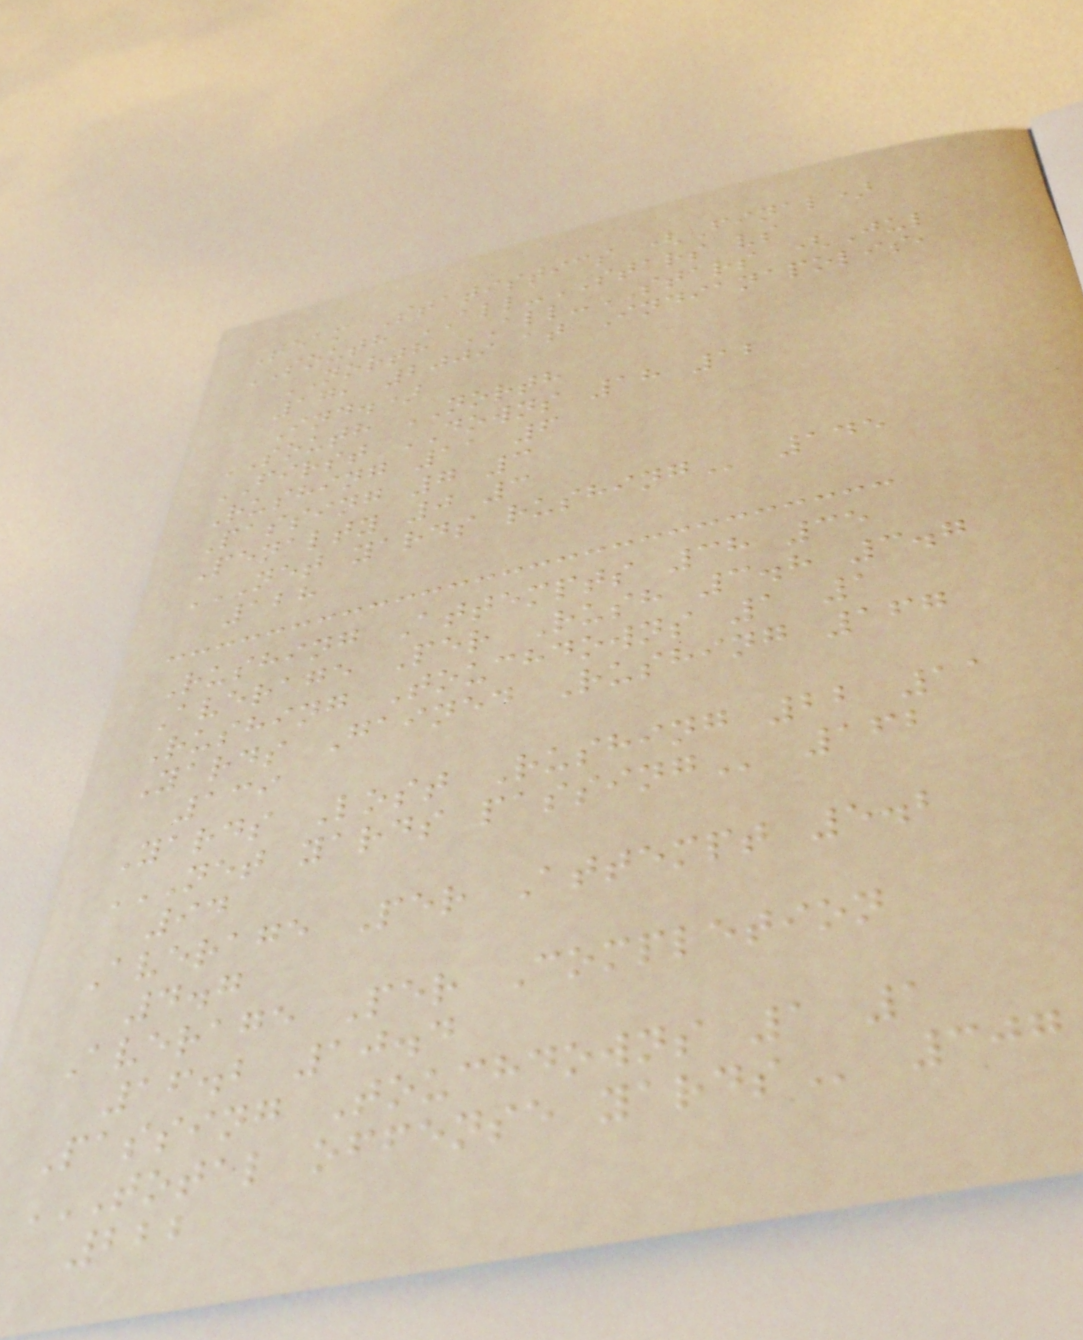Team Statistics (Final)
SOUTH ALL-STARS vs
NORTH ALL-STARS (Jul
17, 2009 at Indianapolis,
Ind.)
SOUTH NORTH
FIRST DOWNS 18 12
Rushing 11 6
Passing 7 3
Penalty 0 3
NET YARDS RUSHING 145
128
Rushing Attempts 38 35
Average Per Rush 3.8 3.7
Rushing Touchdowns 1 1
Yards Gained Rushing 167
139
Yards Lost Rushing 22 11
NET YARDS PASSING 162
94
Average Per Attempt 5.2
4.7
Average Per Completion
16.2 10.4
Passing Touchdowns 1 1
TOTAL OFFENSE YARDS 307
222
